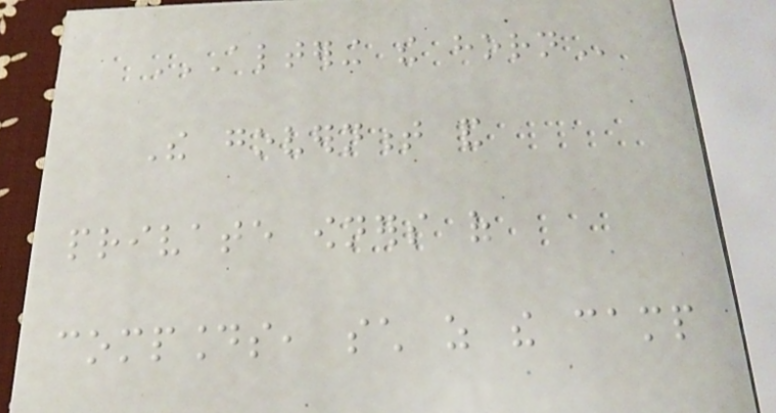ALTERING THE HORN
The government and
private owners of
compounds, such as the camp
